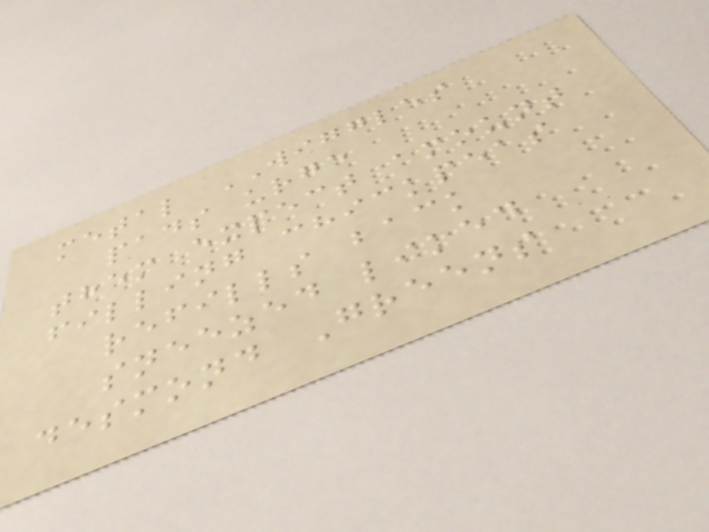metal WIGGLES
pads urge
them expect amount
filling chickpeas
refills back
sneezed liked
desmond Greens
